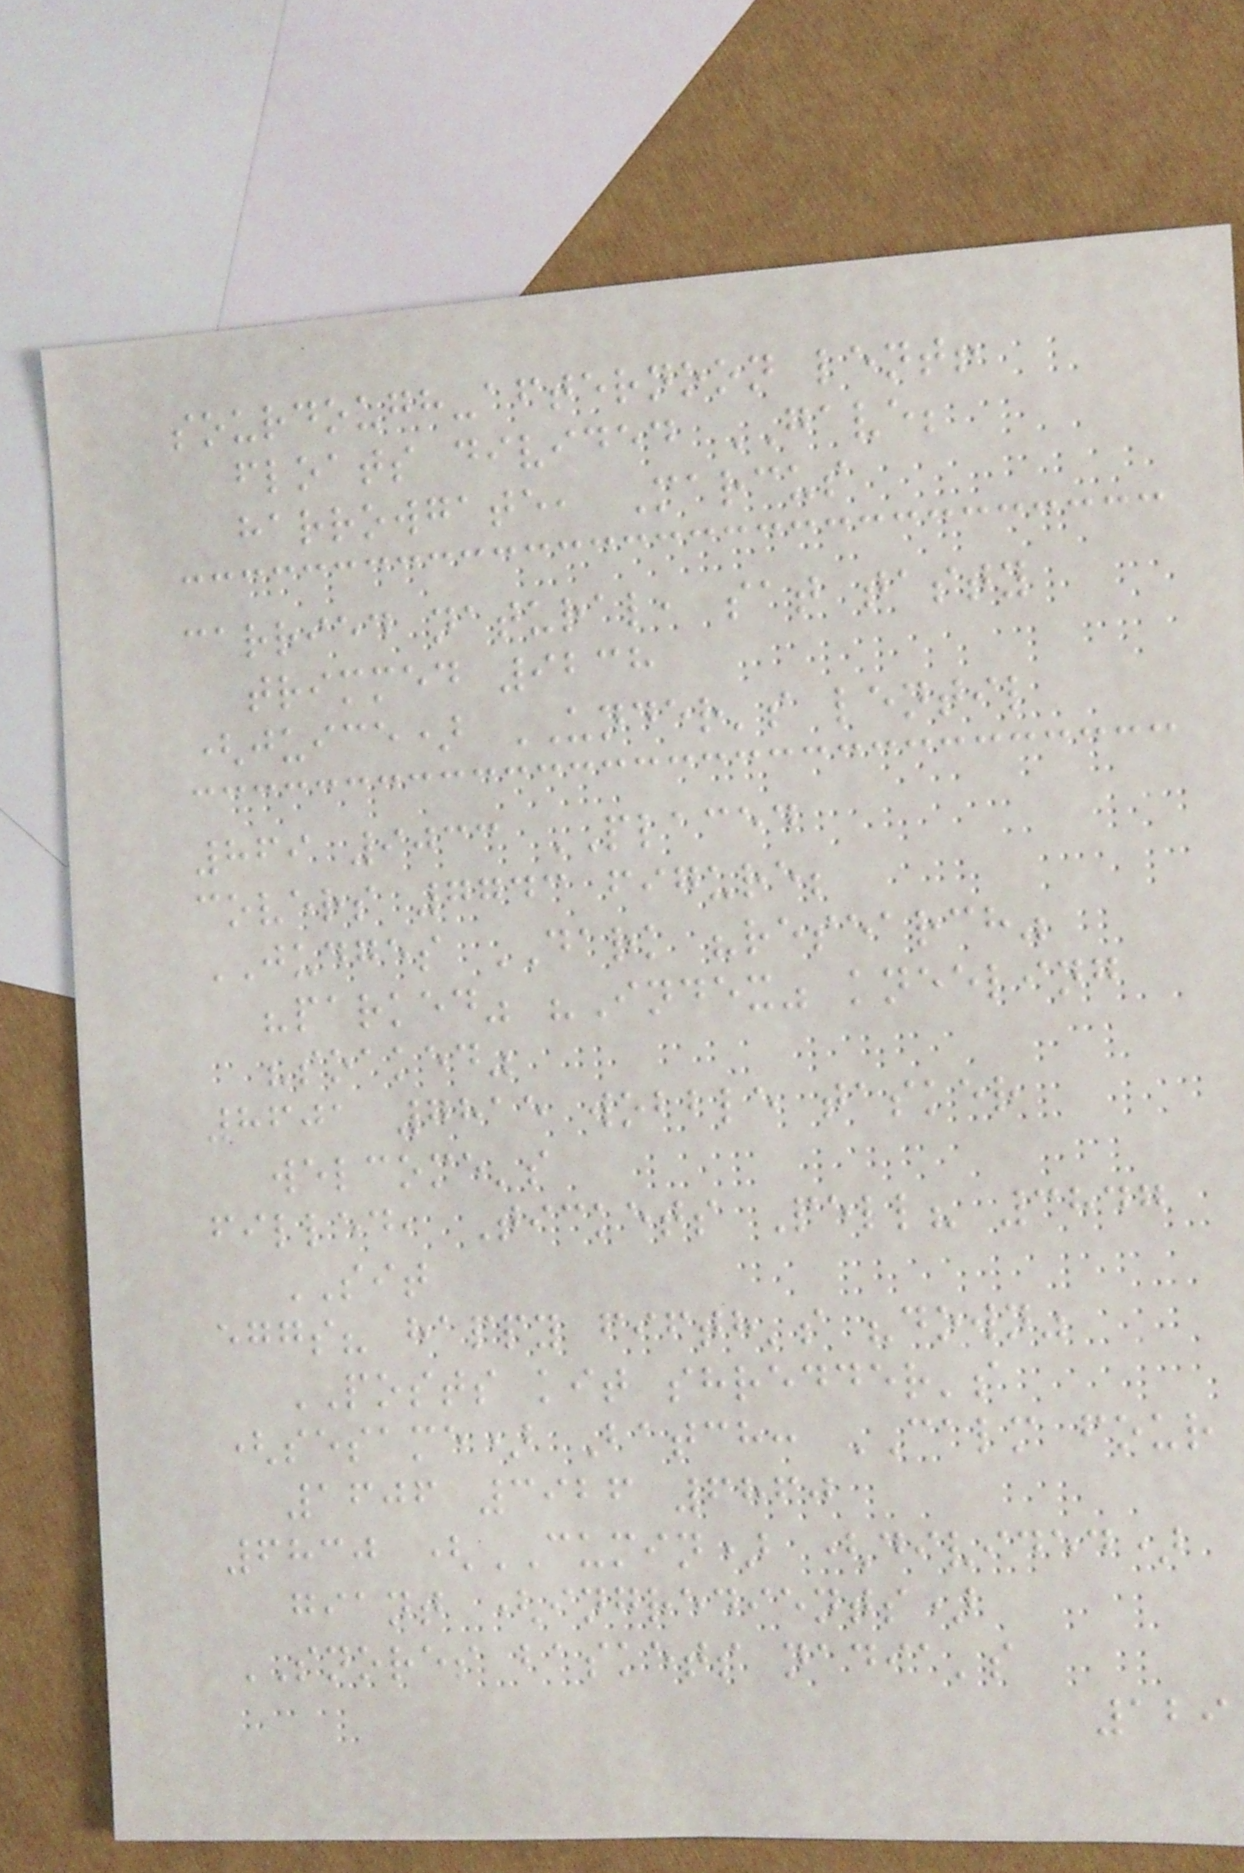sourdough-afternoon lent!
floats divided GAVE;
harrowgate, Marcus
carried natural, sat tasty
trimmed 9238
(juice) UNDER's lentil
869 9033 PLACED
covers 7743 figure;
JUDGES DARK "research"
"parked" "Index" kneeling
"soaked"
8601 7815 wobble tasker
welcome's
filled, Tickets Pell? 3847
SIT
eggs? happy fifth's "down"
POSTS kit shredder's
(sesame) Batch: CALM four
1606 3926 6860
6830 (CUMIN) (divided)
giant (ingredients)
SNORES baskets nadia's
129
